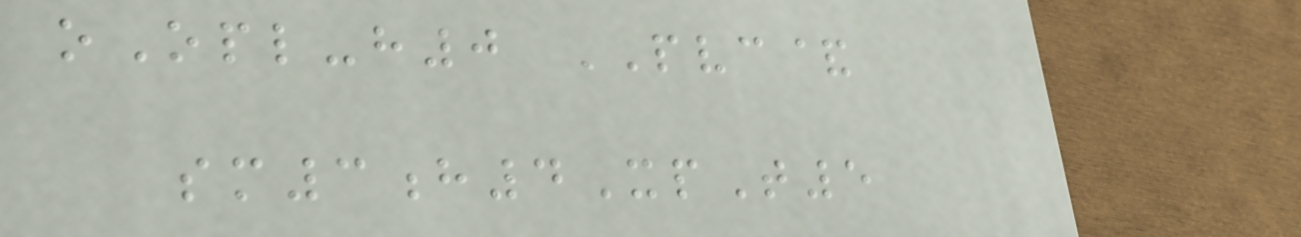oOpl-h0 PVC&
sm3h4XpT5
